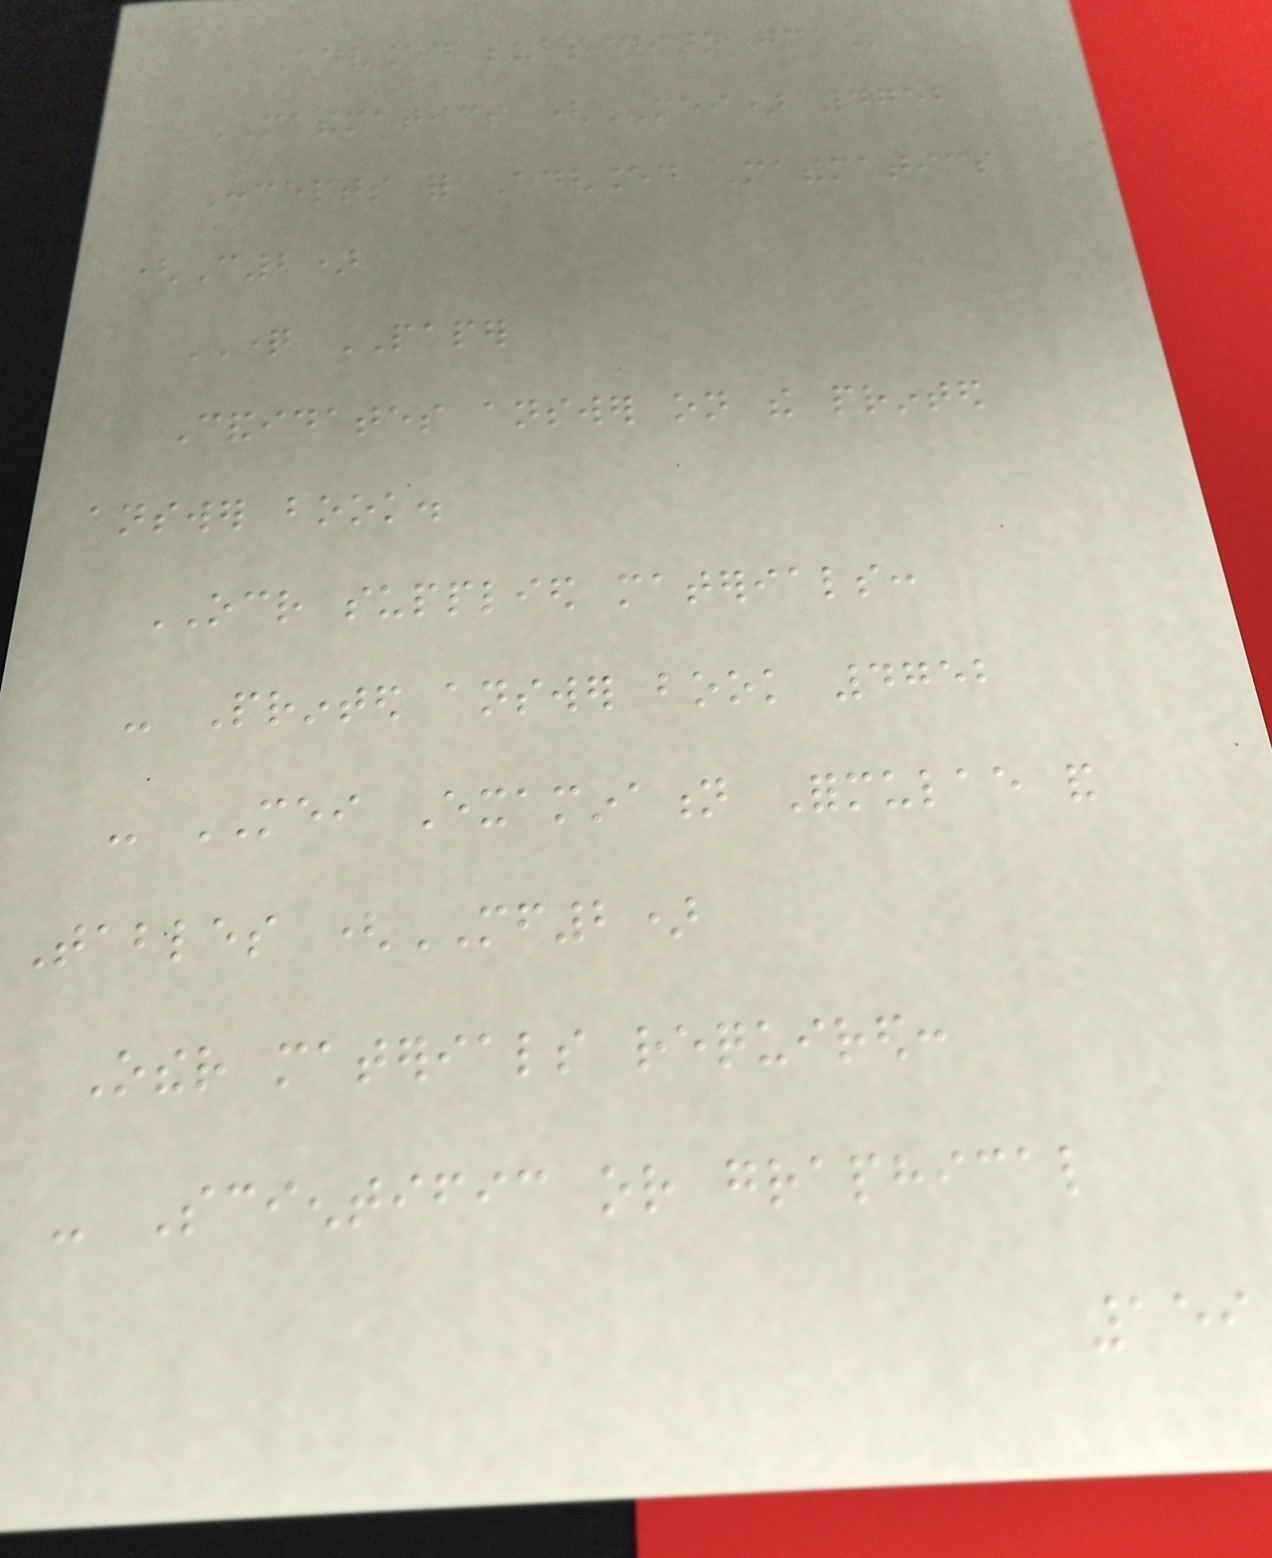ADVANCED SUBSIDIARY GCE
MATHEMATICS (MEI) 4752
Concepts for Advanced Mathematics
(C2)
QUESTION PAPER
Candidates answer on the printed
answer book.
OCR supplied materials:
- Printed answer book 4752
- MEI Examination Formulae and
Tables (MF2)
Other materials required:
- Scientific or graphical
159
